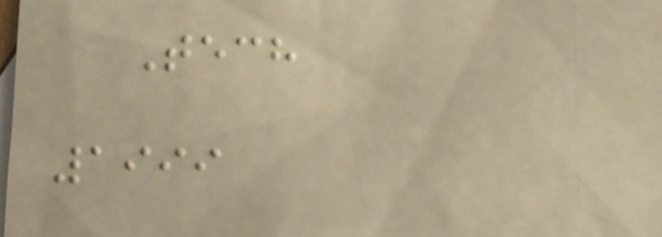Tech
1999
